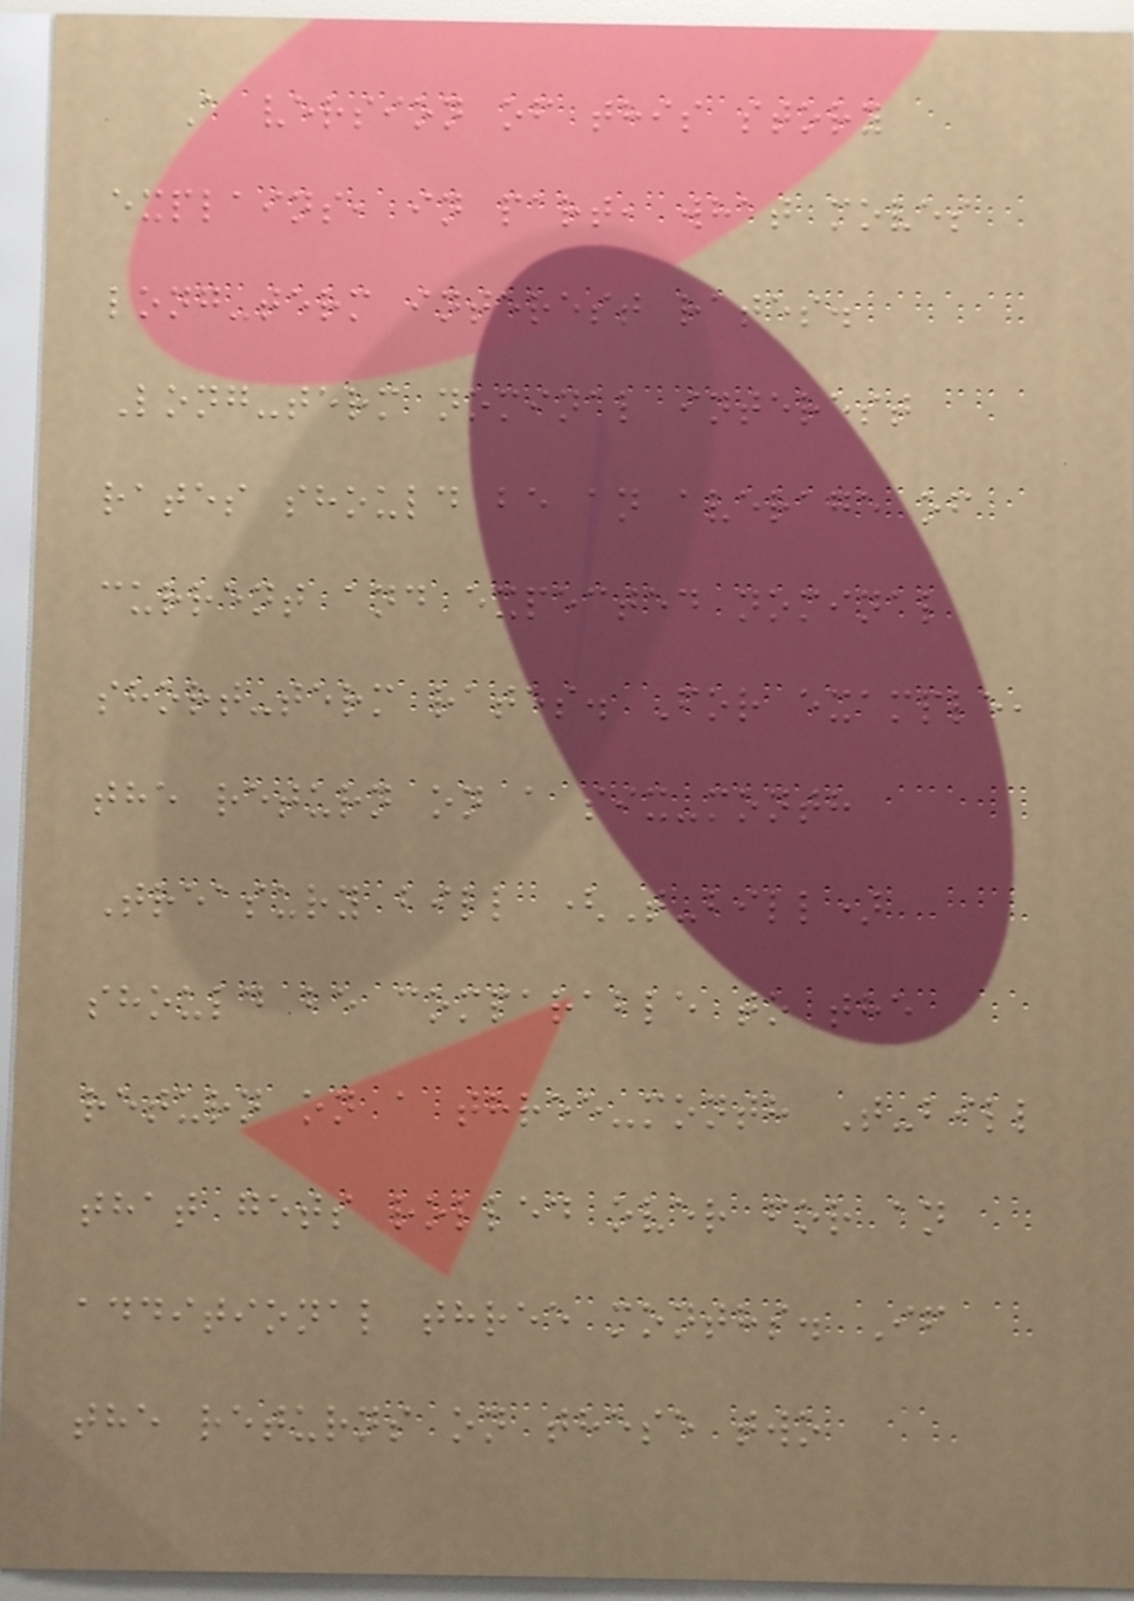A version of this story
explains, in part, what moves
long-term interest rates.
Long-term nominal interest
rates should be an average of
current and expected nominal
short-term rates. For example,
the return on a six-month
Treasury bill (T-bill)
should be comparable to the
return on a three-month T-bill
that gets rolled over for an
additional three months. If
the returns on these two
